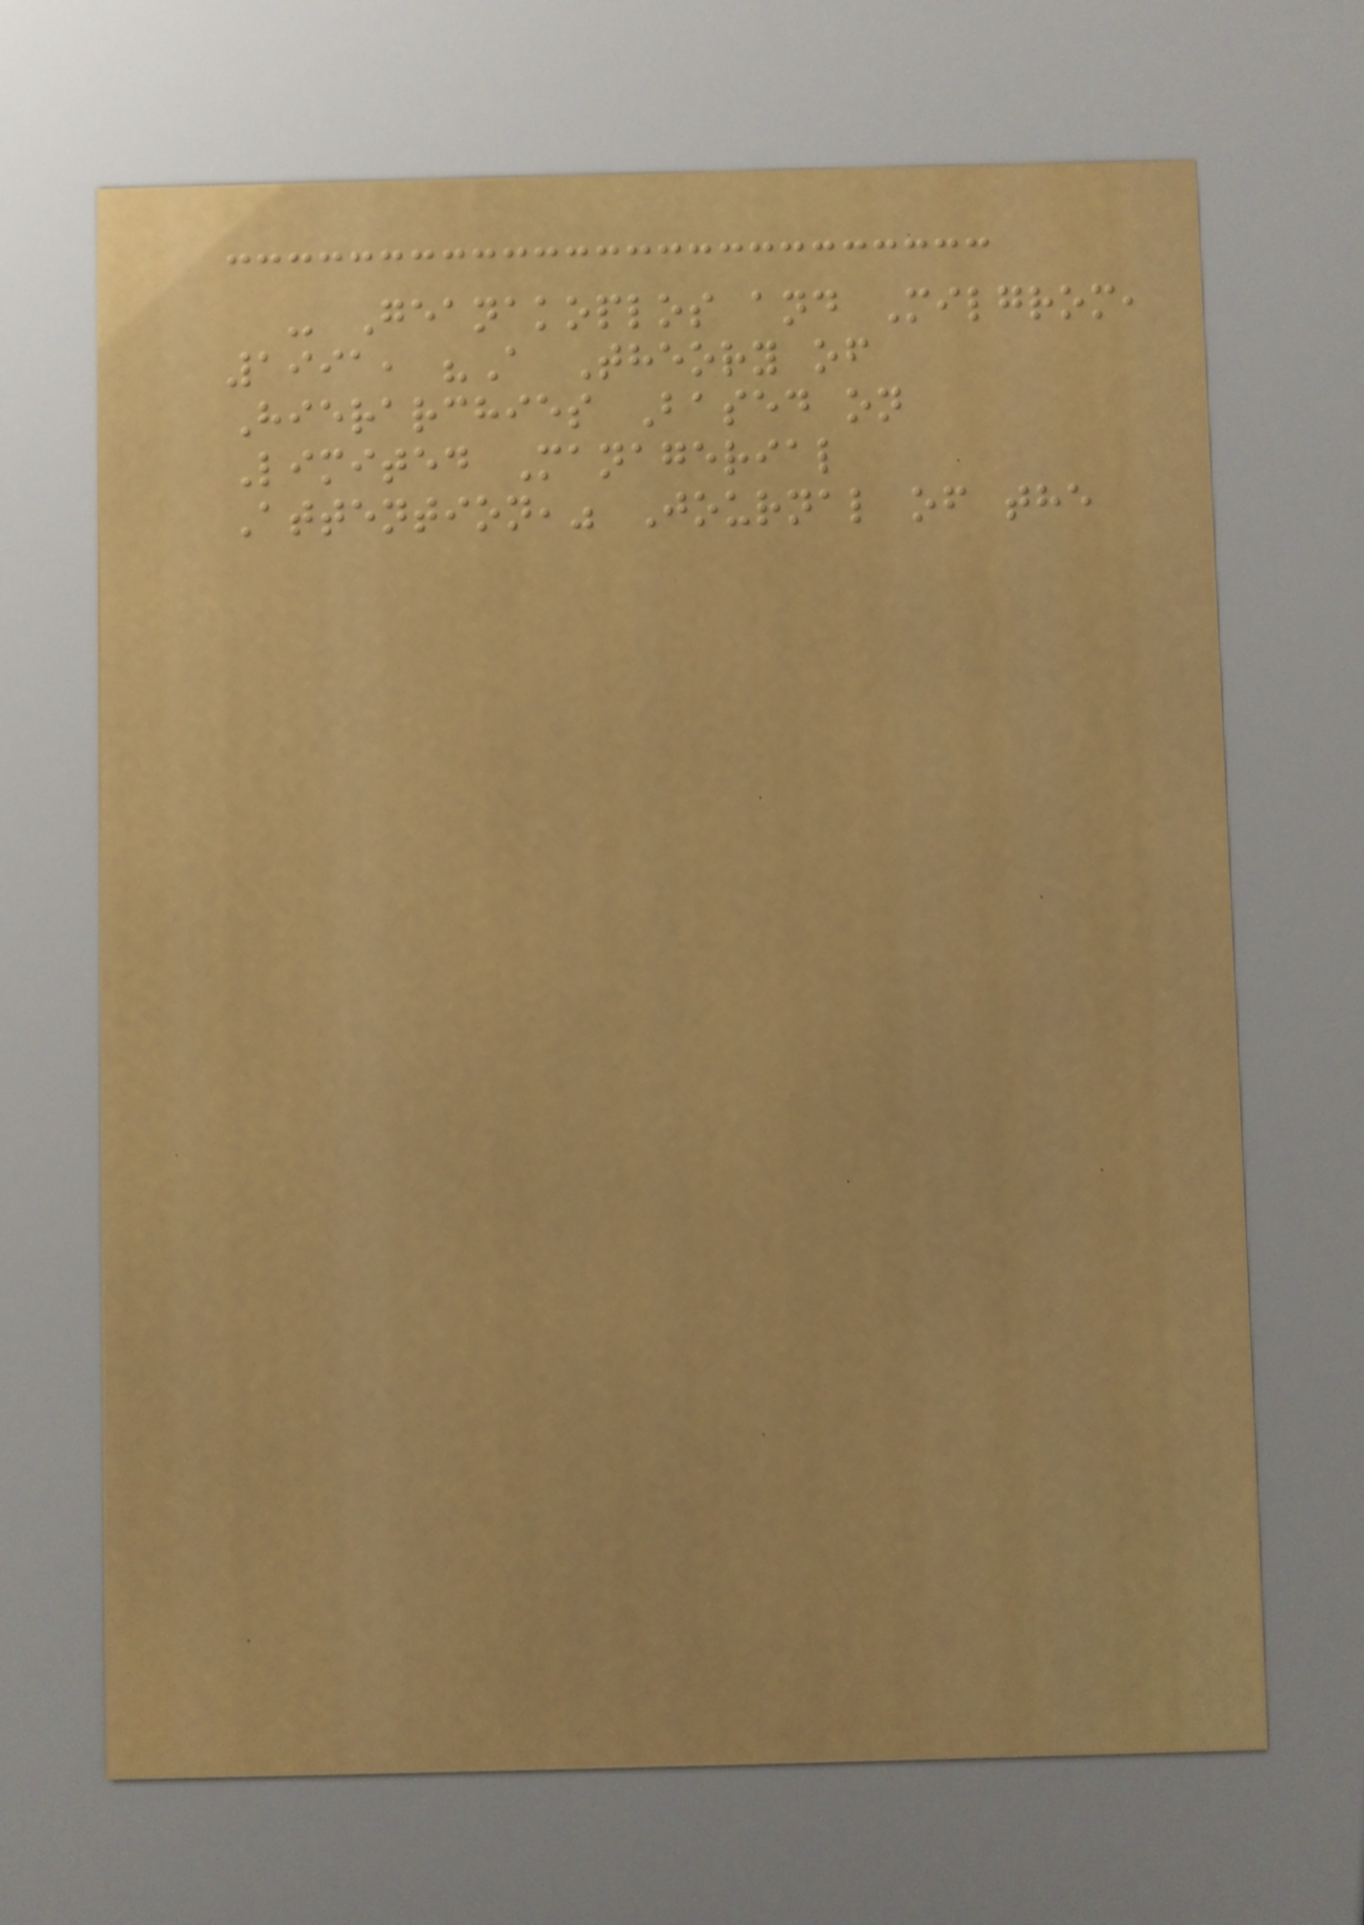- Geanakoplos and Milgrom,
1991, "A Theory of
Hierarchies Based on
Limited Managerial
Attention," Journal of the
